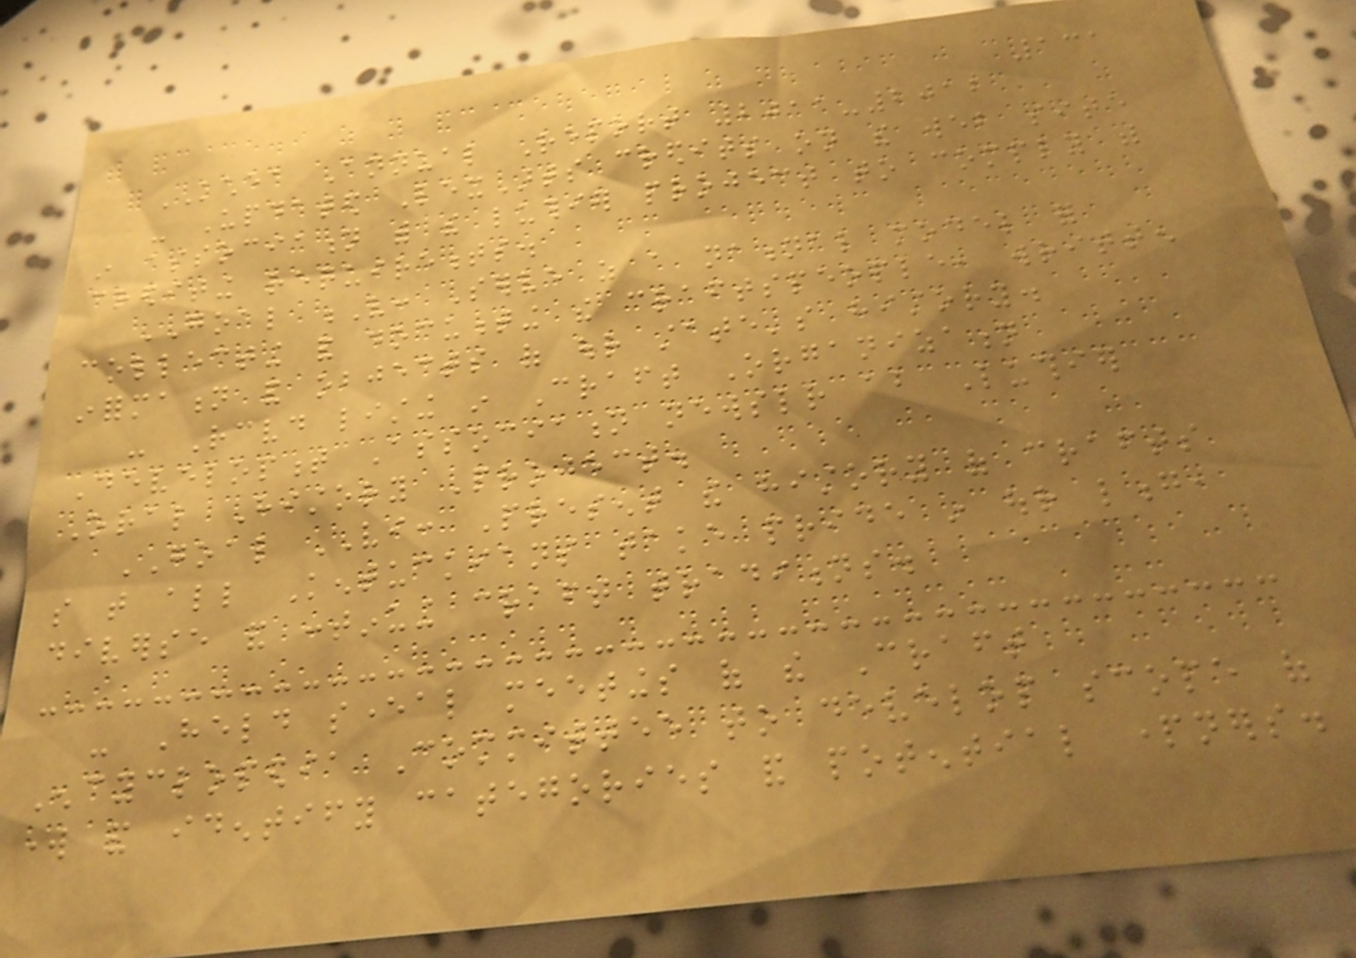131
KCHEA Annual Report 2011-2012
- Updated LexArts credits on the web site
in association with the luthier project to comply with
crediting requirements.
GOAL V: Serve as a national model for
collecting and documenting the craftspeople, written
information and objects of our state's history.
- Received listing in Craft Organization
Development Association newsletter about Luthier
Oral History Project.
GOAL VI: Present the history of crafts
so that all Kentuckians take pride in our long,
diverse and continuing craft traditions.
- Held several meetings of the Craft
Encyclopedia Committee to develop scope of
work and identify categories and potential partners.
